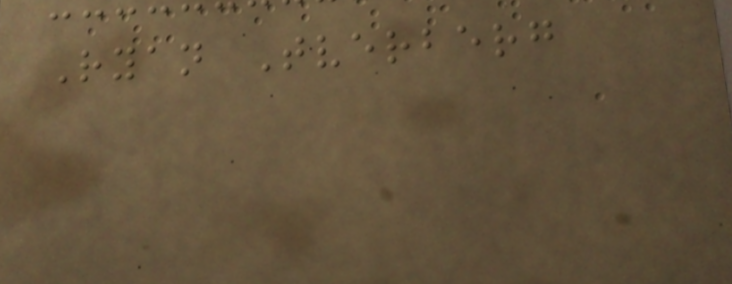Ryan Tverberg
